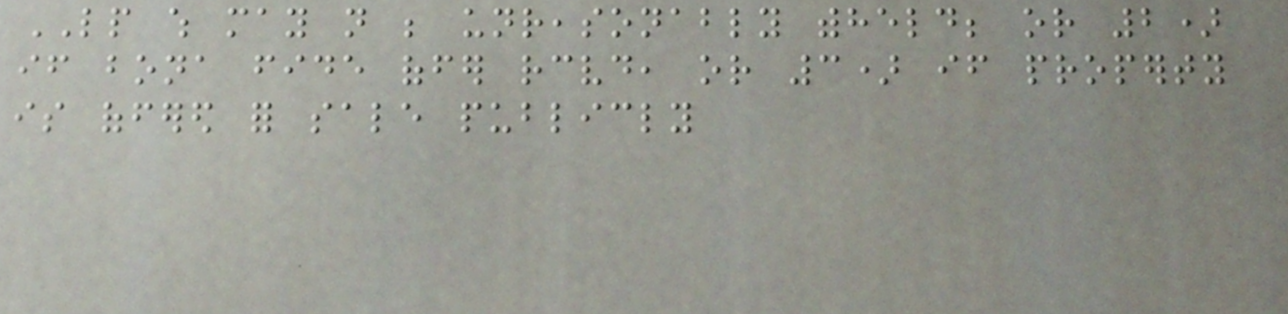LP which may not be unreasonably withheld; or 2)
if bona fide offer received, or 3) if property
is offered for sale publicly
